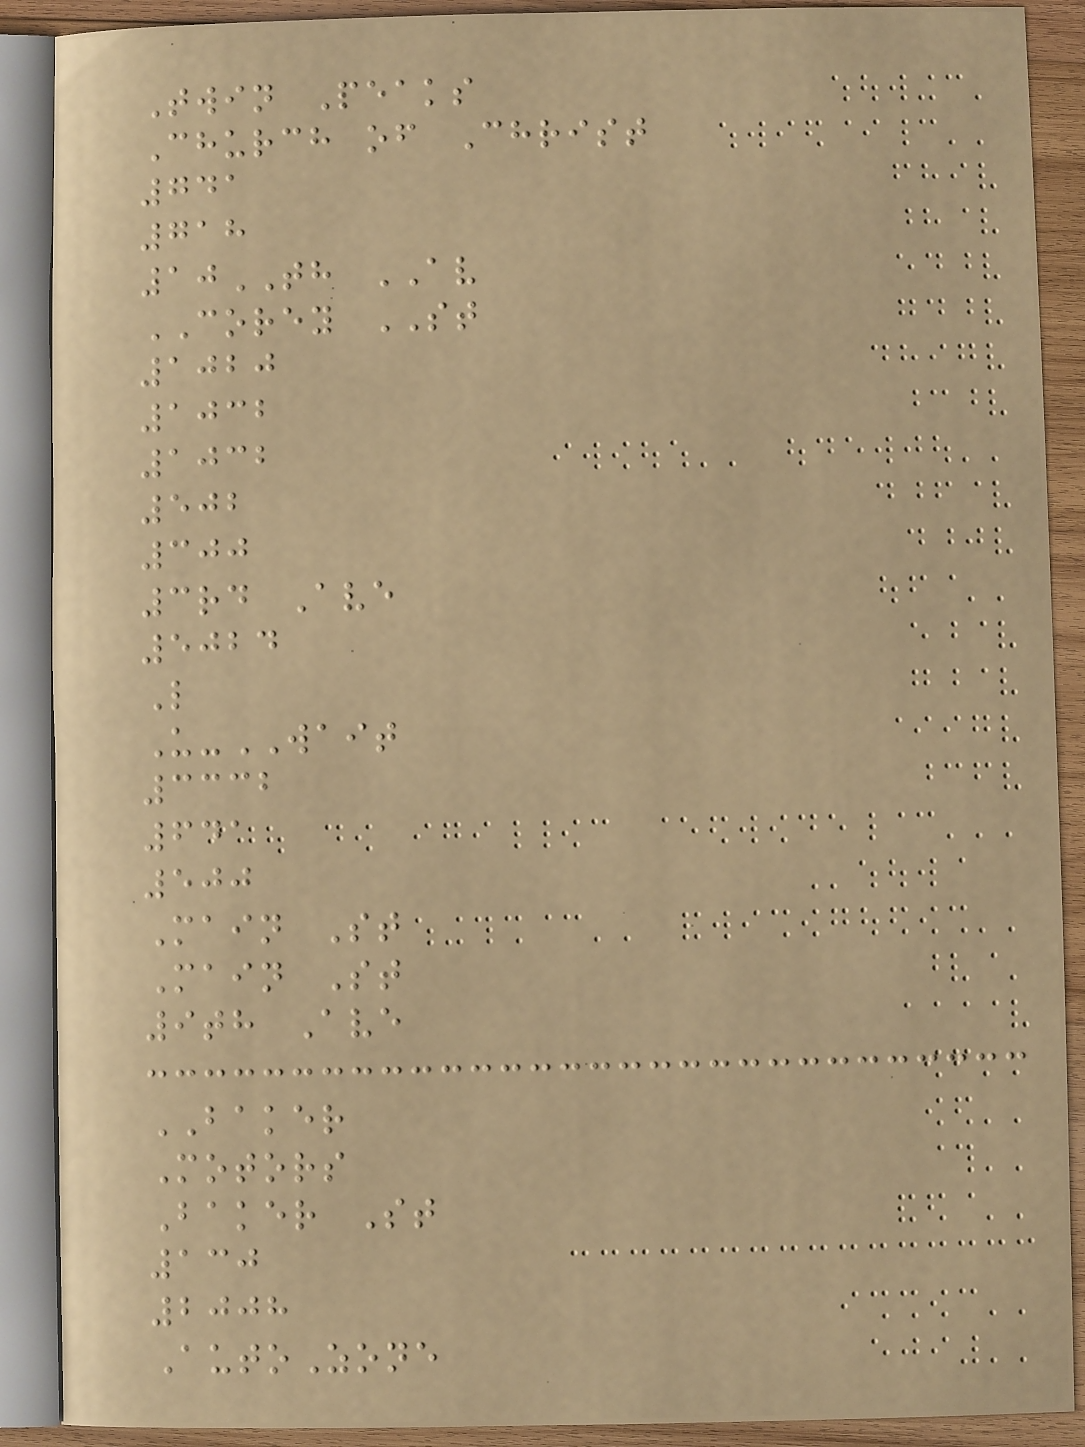Twin Peaks
Church of Christ
741
718
10TH AV
COREY ST
1020
1032
1032
502
300
3rd Ave
5024
L
U-WAIT
3332
641
500
Main St
Main St
9th Ave
BAKER
Motors
Baker St
130
2008
AutoZone
